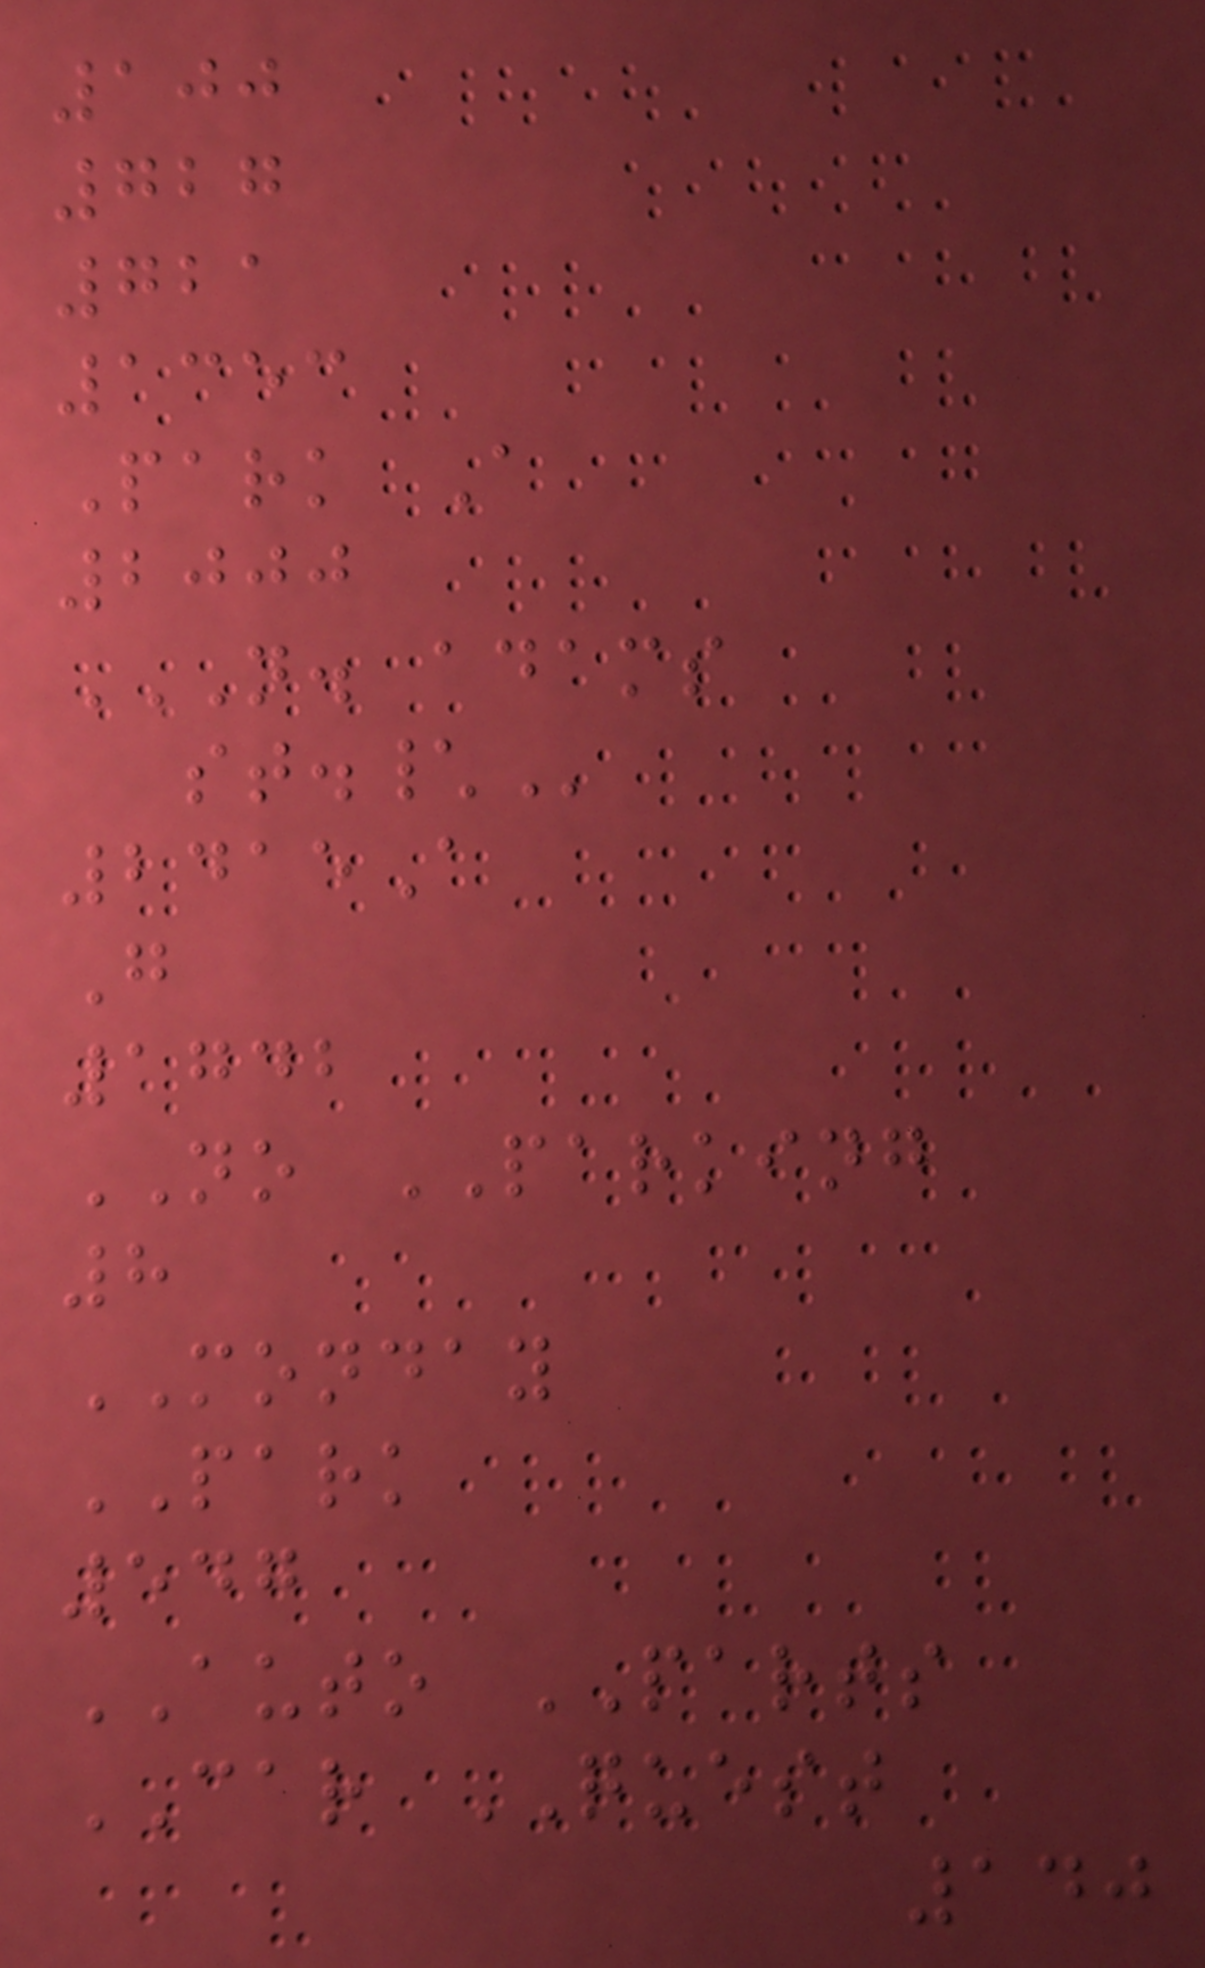100
727
721
1353
Park A
2000
N. ADAMS
ST.\
2415A
G
1742
NO PARKING
8
MONDAY
PARK
547
AUTO PARTS
CAR QUEST
140
